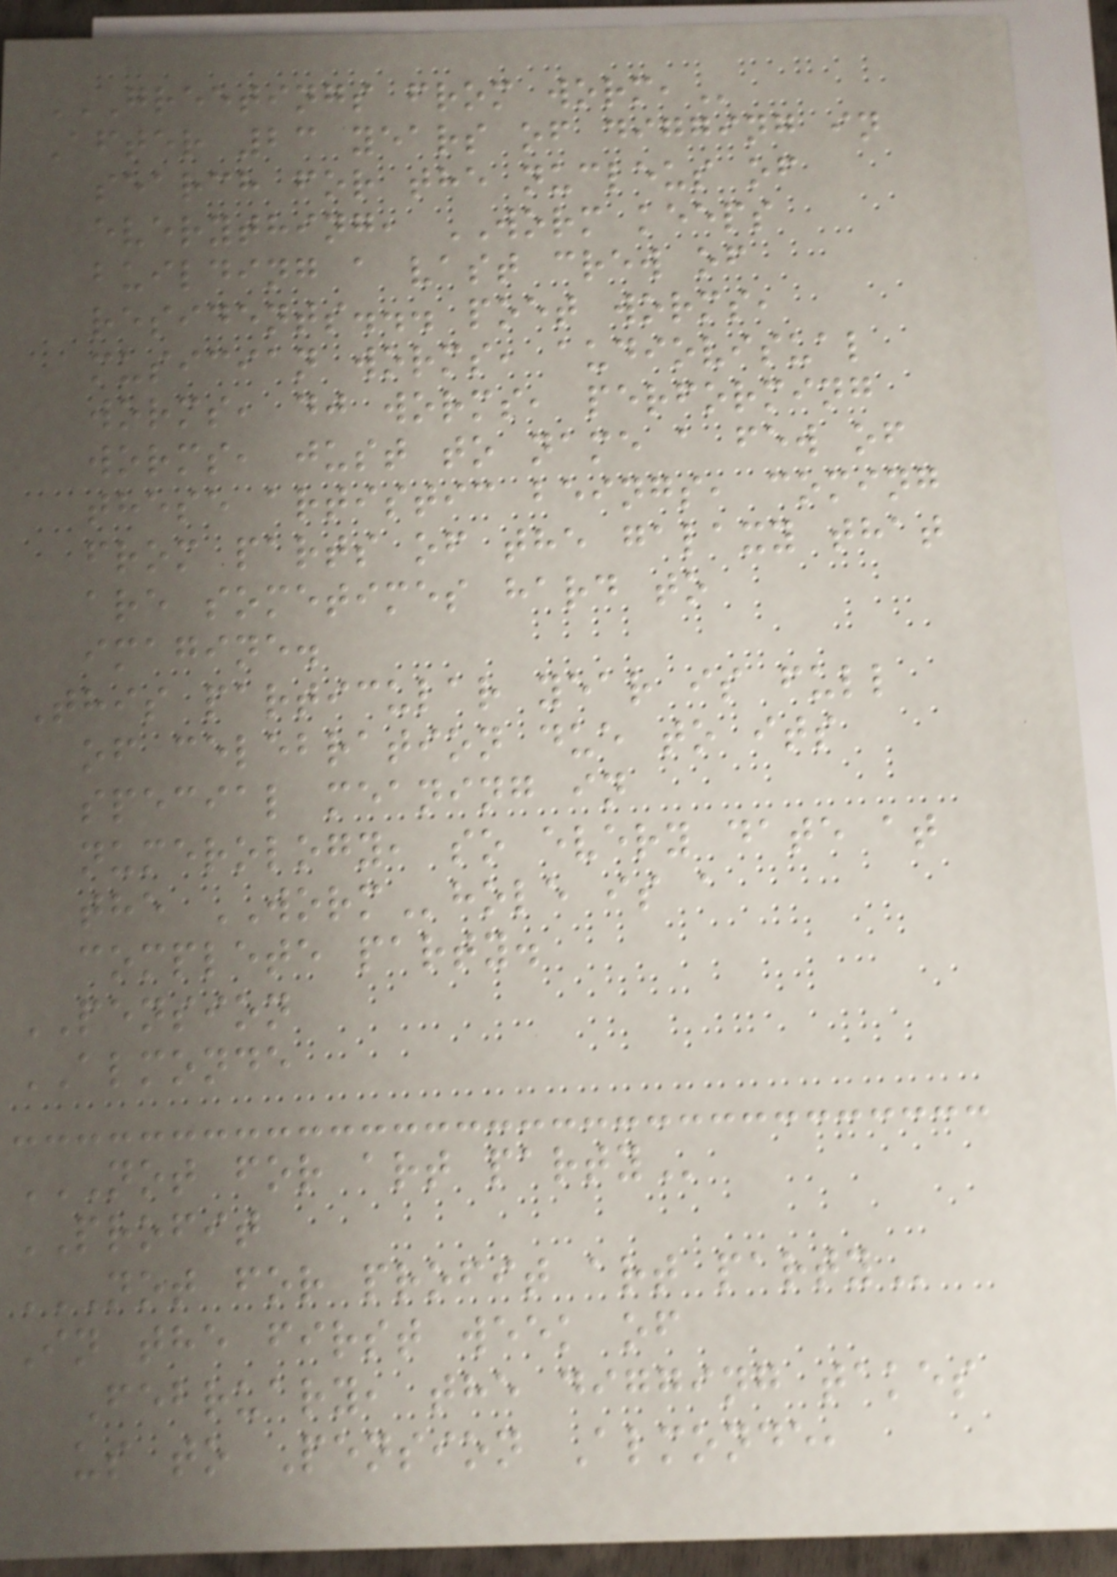GREETINGS FROM WORM,
After 23 years of digging in
search for the nucleus of
everything, WORM keeps
building a vast crew of
residents... poet worms,
musician worms, audiovisual
worms, dj worms, performing
worms, just to name a few of
these artistic beings, coming
from parts of the galaxy that
are sometimes hard to
imagine.
This particular year is full
of celebration due to its
special meaning in
numerology, so every date at
the WORMhole is a
complete party.
PENSION
ALMONDE
NOT FOR ART PARTY
PROFIT
NOT FOR PROFIT ART PARTY
In the first week of
February, the digging takes
us to Pension Almonde,
